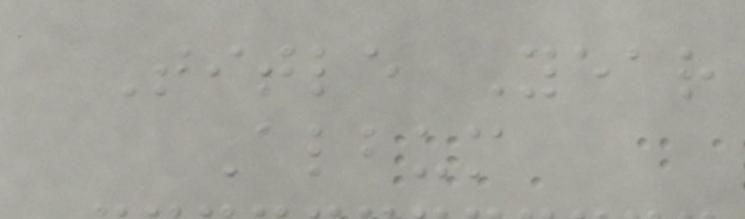Title Year
Album
